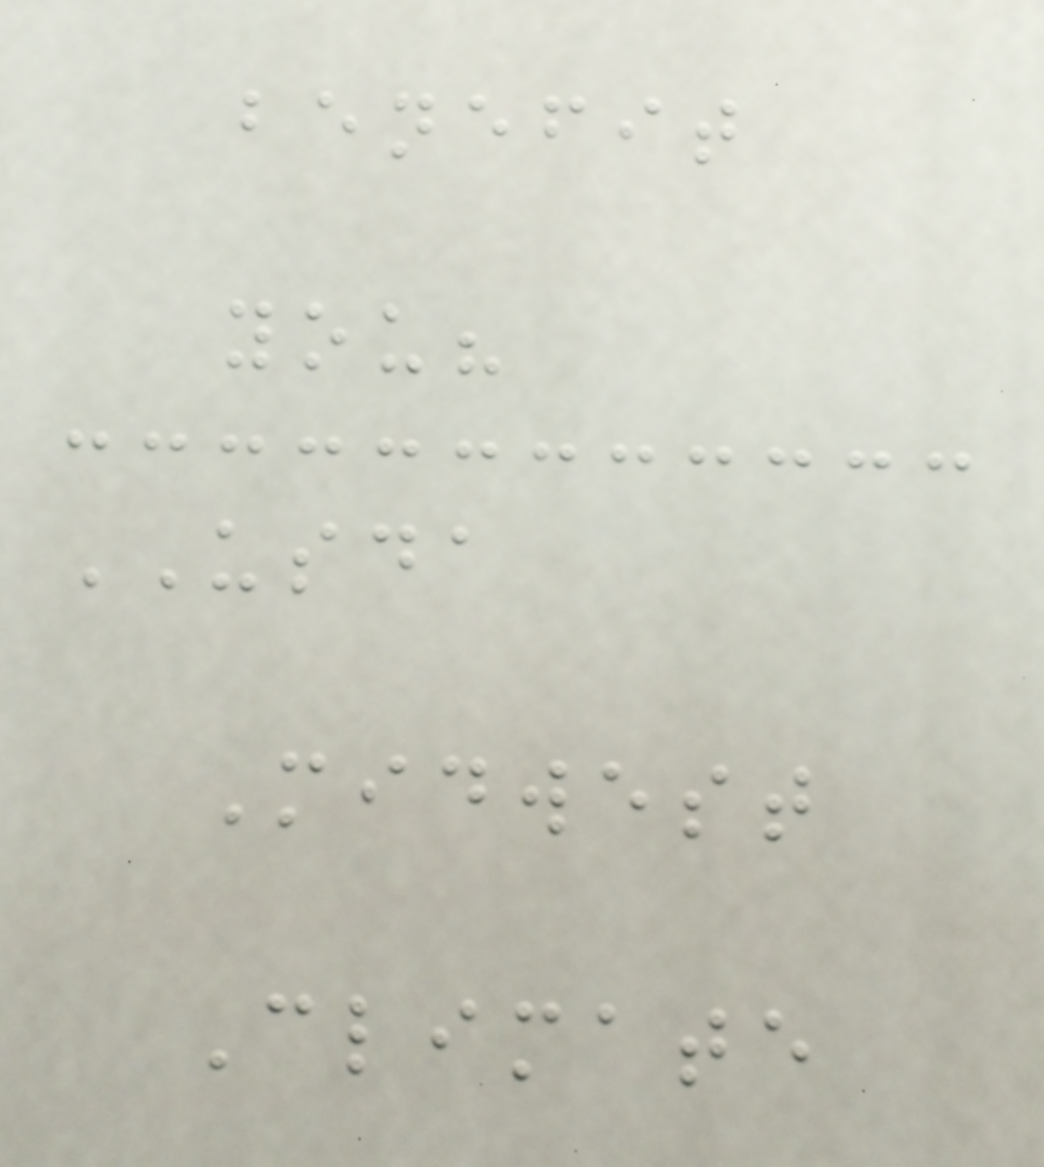benefit
you?
USDA
Midwest
Climate
